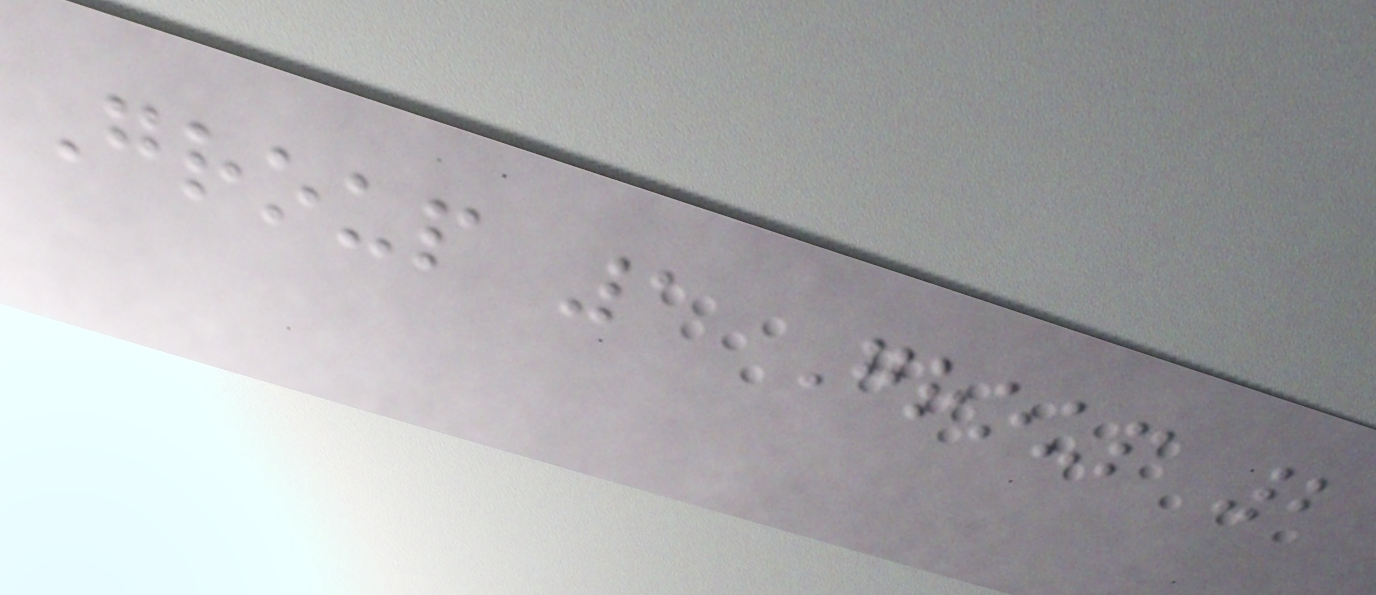Group 1 Group 2
